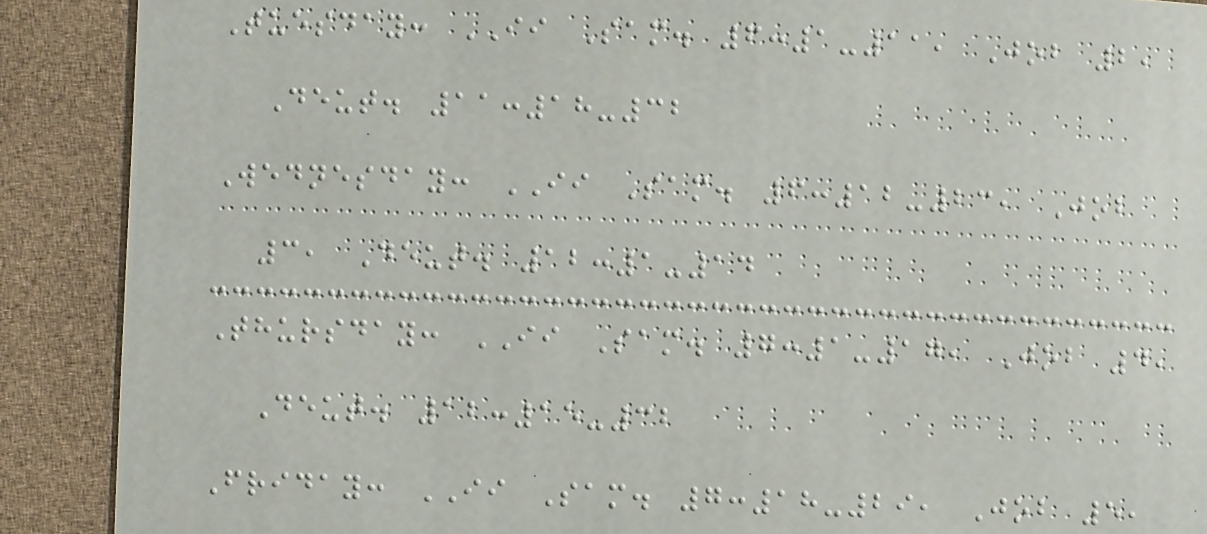Tuesday: II Sam. 6:1-11, Job 2,
Deut. 11:18-32
Wednesday: II Sam. 6:12-23, Job
3, Deut. 12:1-14
Thursday: II Sam. 7:1-17, Job 4,
Deut. 12:15-32
Friday: II Sam. 7:18-29, Job 5,
